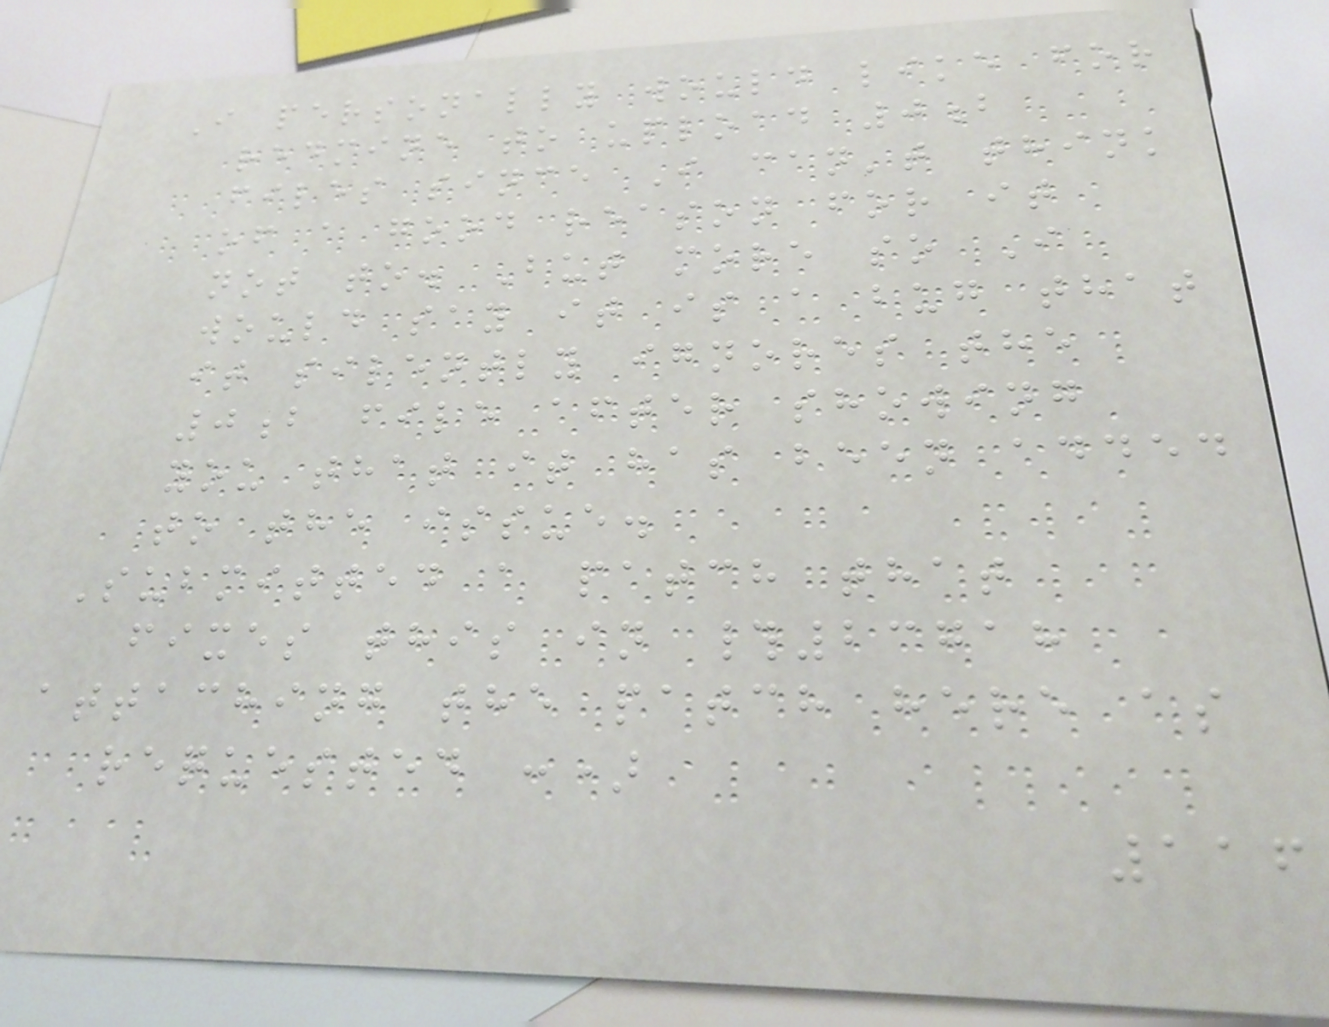I personally would like for
redmine to upload 0b
files since I can't think
of a good reason for it
not to. But more so I
would say it is a bug that
it silently ignores the
0b file after showing
you that it has been added
to the issue.
Submitted a patch that
fixes this in #23718
attaching the patch here as
requested :)
116
